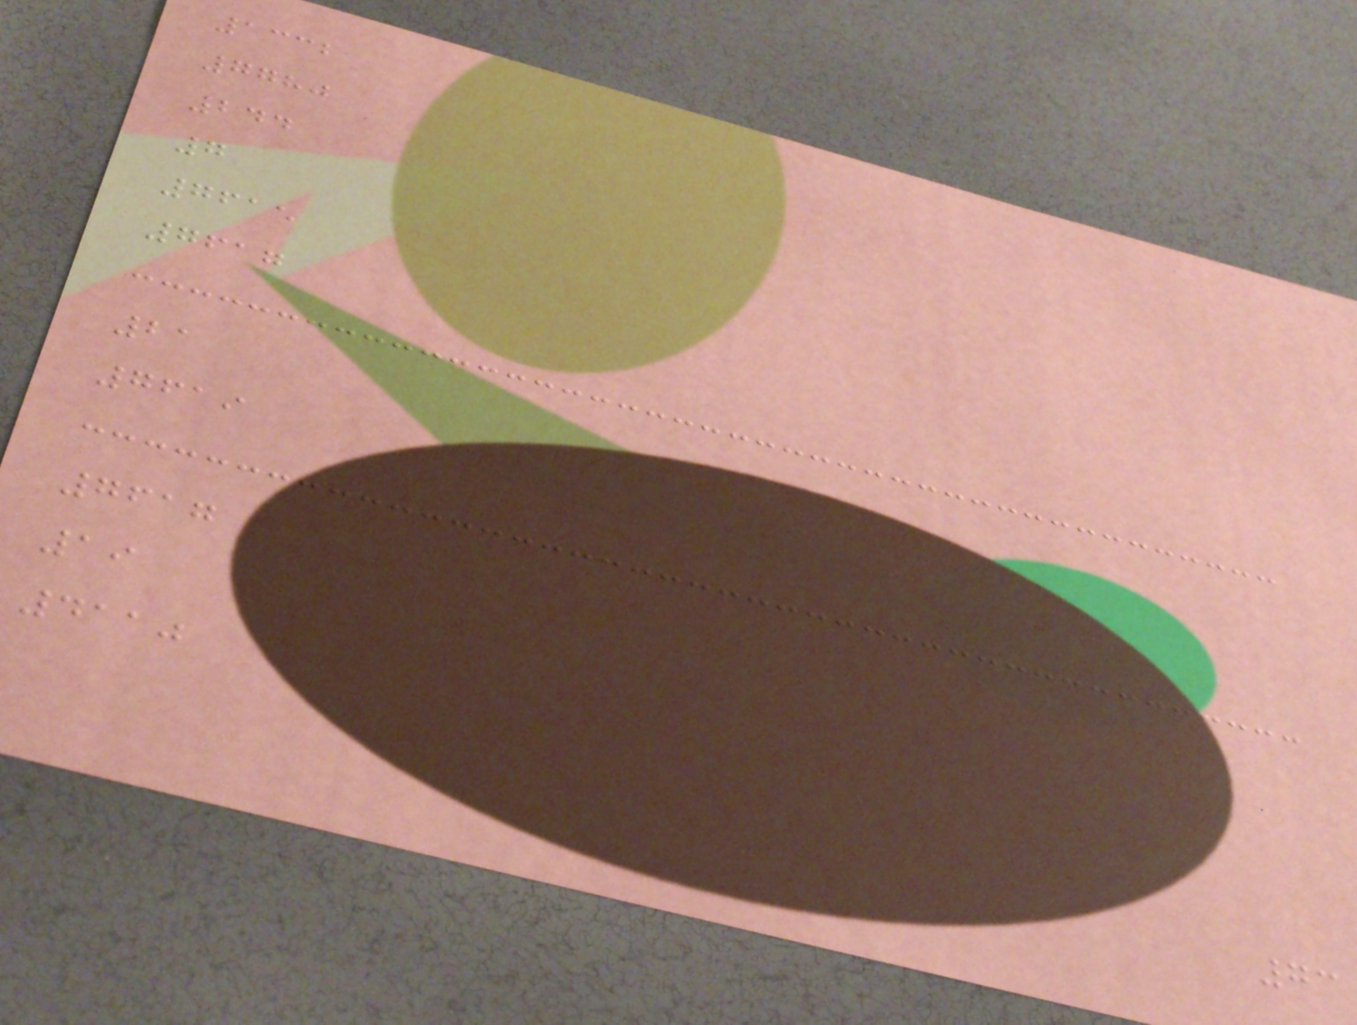1332
7780
244
7
7615
7617
21
7619
7617
19
4110
73
